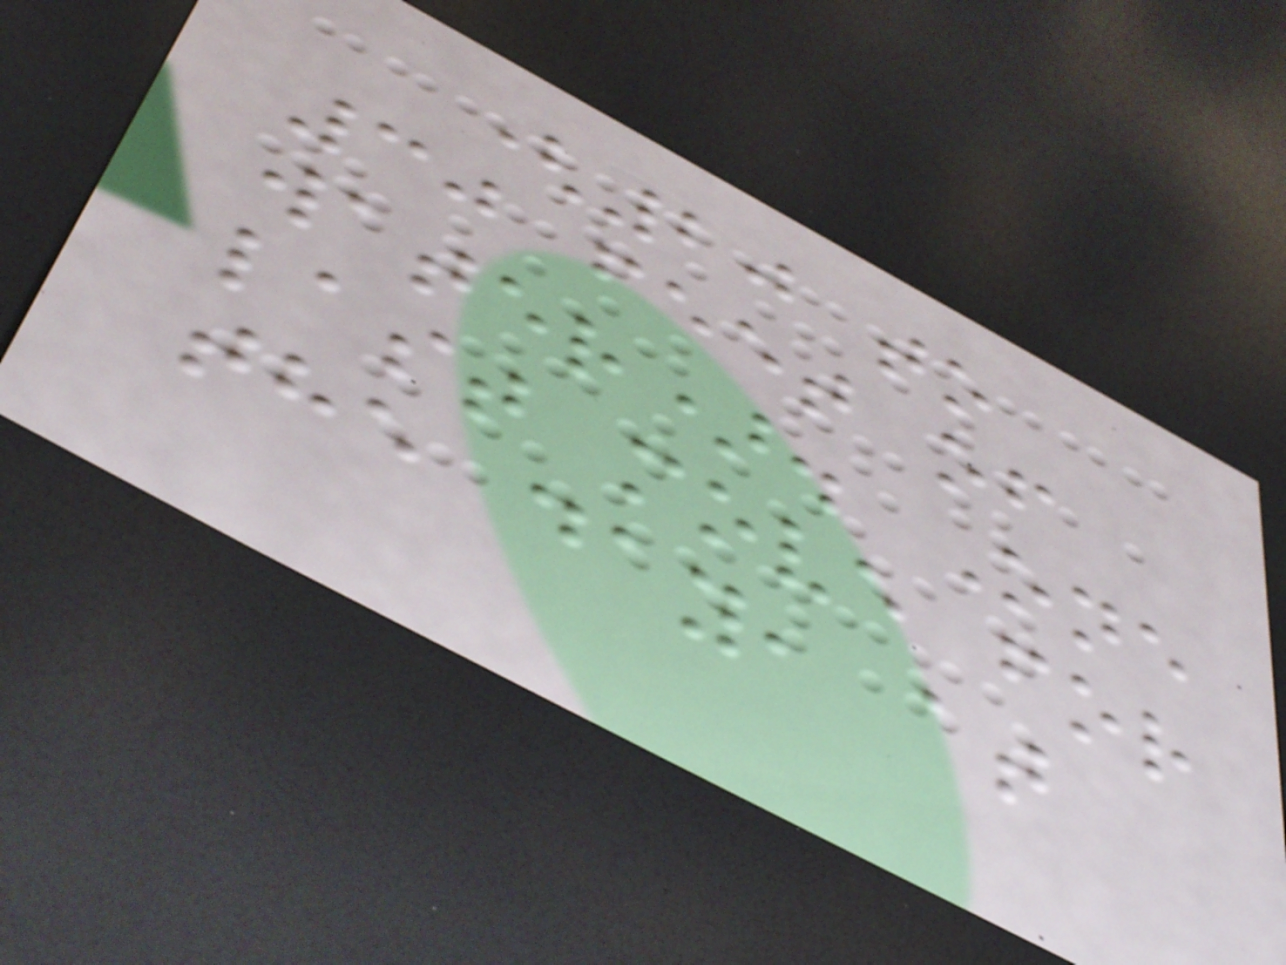(20 to
30 feet of
water). One
last move for
the day, at
